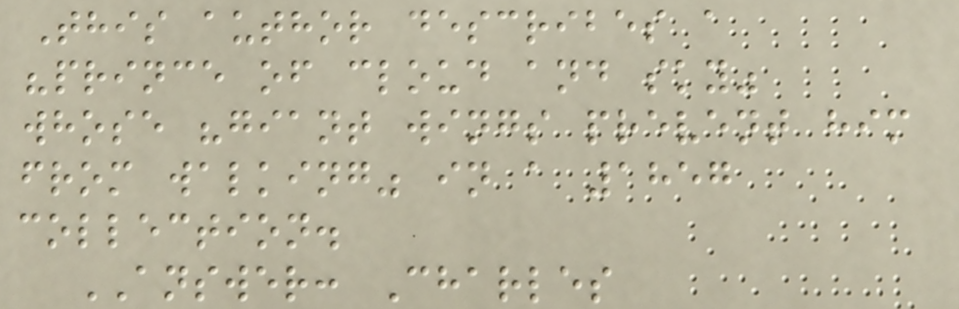This author describes a
"prince of cloud and sky"
whose "giant wings prevent him
from walking" in a 1857
collection.
ANSWER: Charles
